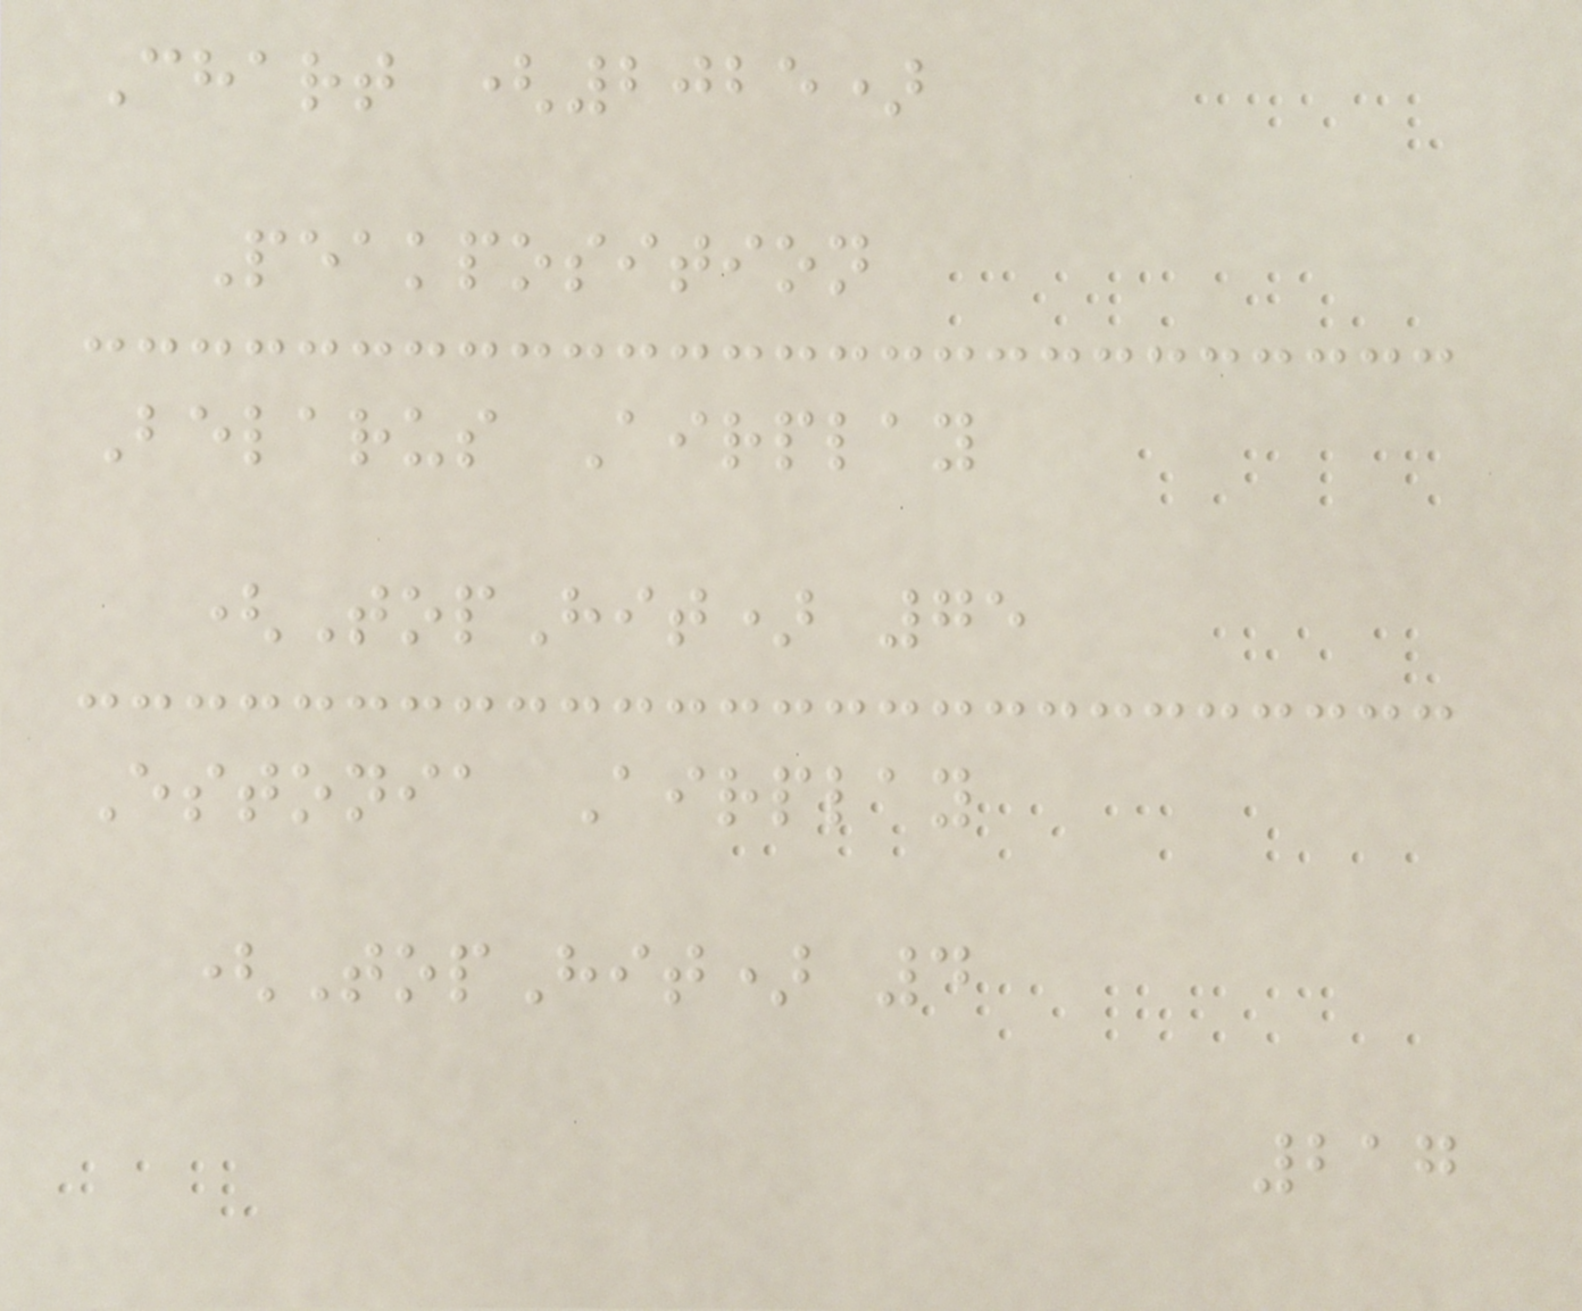Chart (2025)
Peakposition
Belarus Airplay
(TopHit) 75
Estonia Airplay
(TopHit) 4
217
